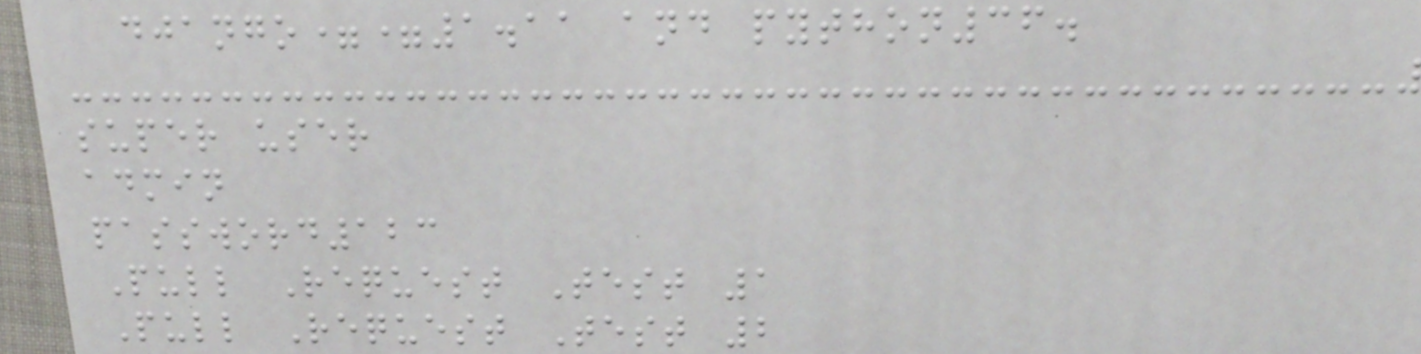django==1.11 and python36.
super user
admin
password123
Pull Request Test 1
Pull Request Test 2
